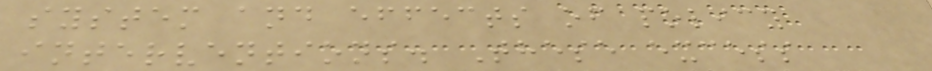system and effects of policy
interventions. These excess
